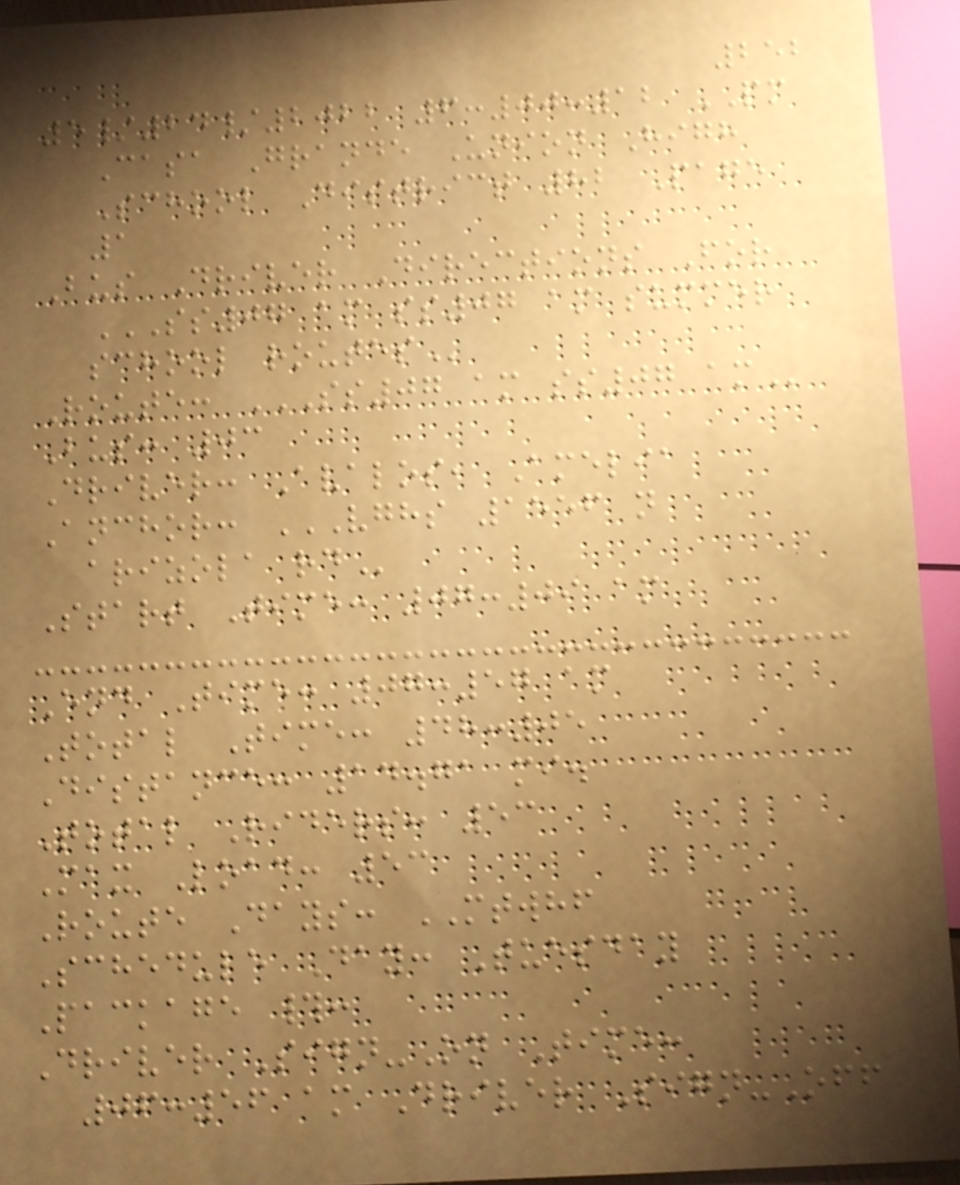252
5/24/2022 6:00:12 PM
Casa Grande Union High
School District 82 Page
1
Bus Driver Directions For
SS07 AM SS07 AM SUMMER
SCHOOL ROUTES
Route: SS07 AM SS07 AM
Bus: 03
Driver: Avalos, Amelia
Anchor: VGHS 1556 N
ARIZOLA RD
Start Time: 07:09 am
End Time: 07:57 am
Total Time: 48:05
Distance: 14.71 mi.
Total Riders: 53
Max Load: 53
Route Days: MTWHF
Schedule Day: Tuesday
Package #:
Driver Sign-On Time:
06:56 am Driver Sign-Off
